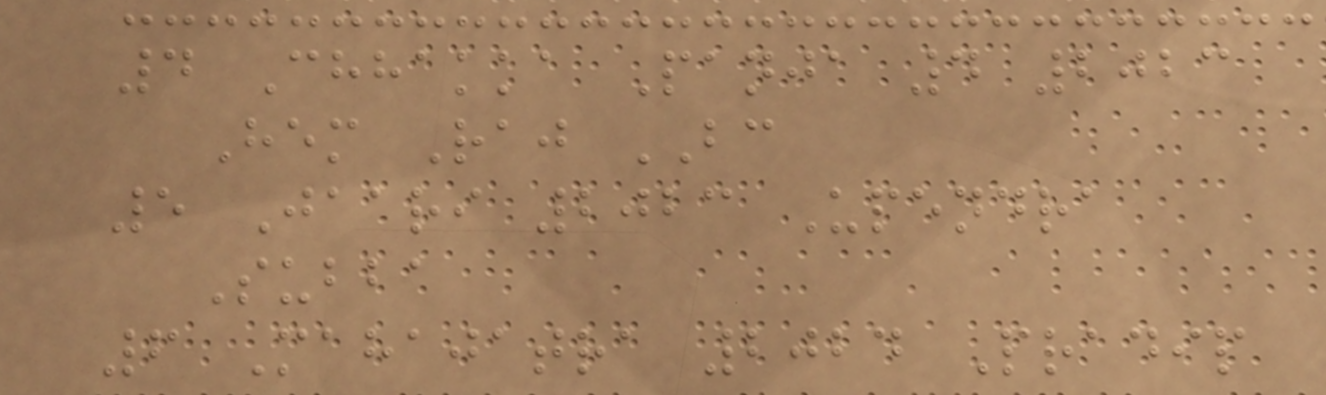4 Chhakka Panja 4 2023
Hem Raj BC
5 Jaari 2023 Upendra
Subba
6 Mahajatra 2024 Pradip
